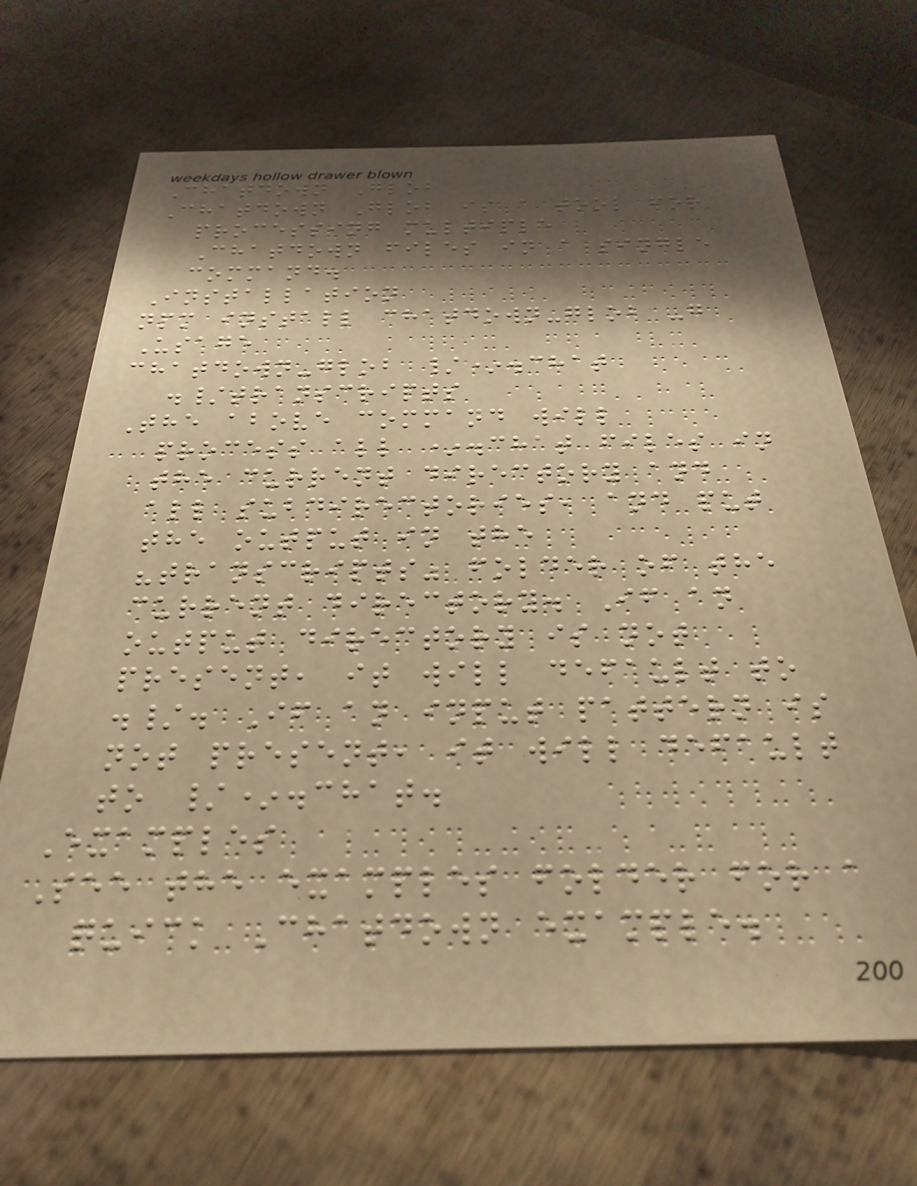Chatdown Glob
Chatdown Glob is a tool for
processing multiple
Chatdown files in a single
command.
Installation
npm install chatdown-glob -g
Usage
chatdown-glob /*.chat
./transcripts
The above command will
process all *.chat files in
the current directory and
all subdirectories, and put
the output in the
"transcripts" folder of the
current directory. If an
output directory is not
present, it will default to
./. If an input pattern is
not present, it will default
to /*.chat.
Examples
See the examples folder for a
quick Chatdown example.
